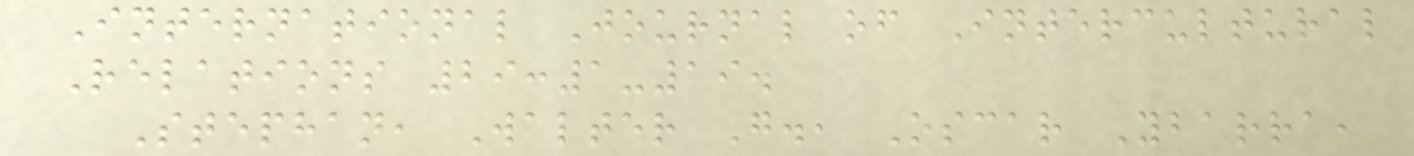International Journal of Intercultural
Relations 29:1-19.
Stephan, Walter G., Oscar Ybarra,
